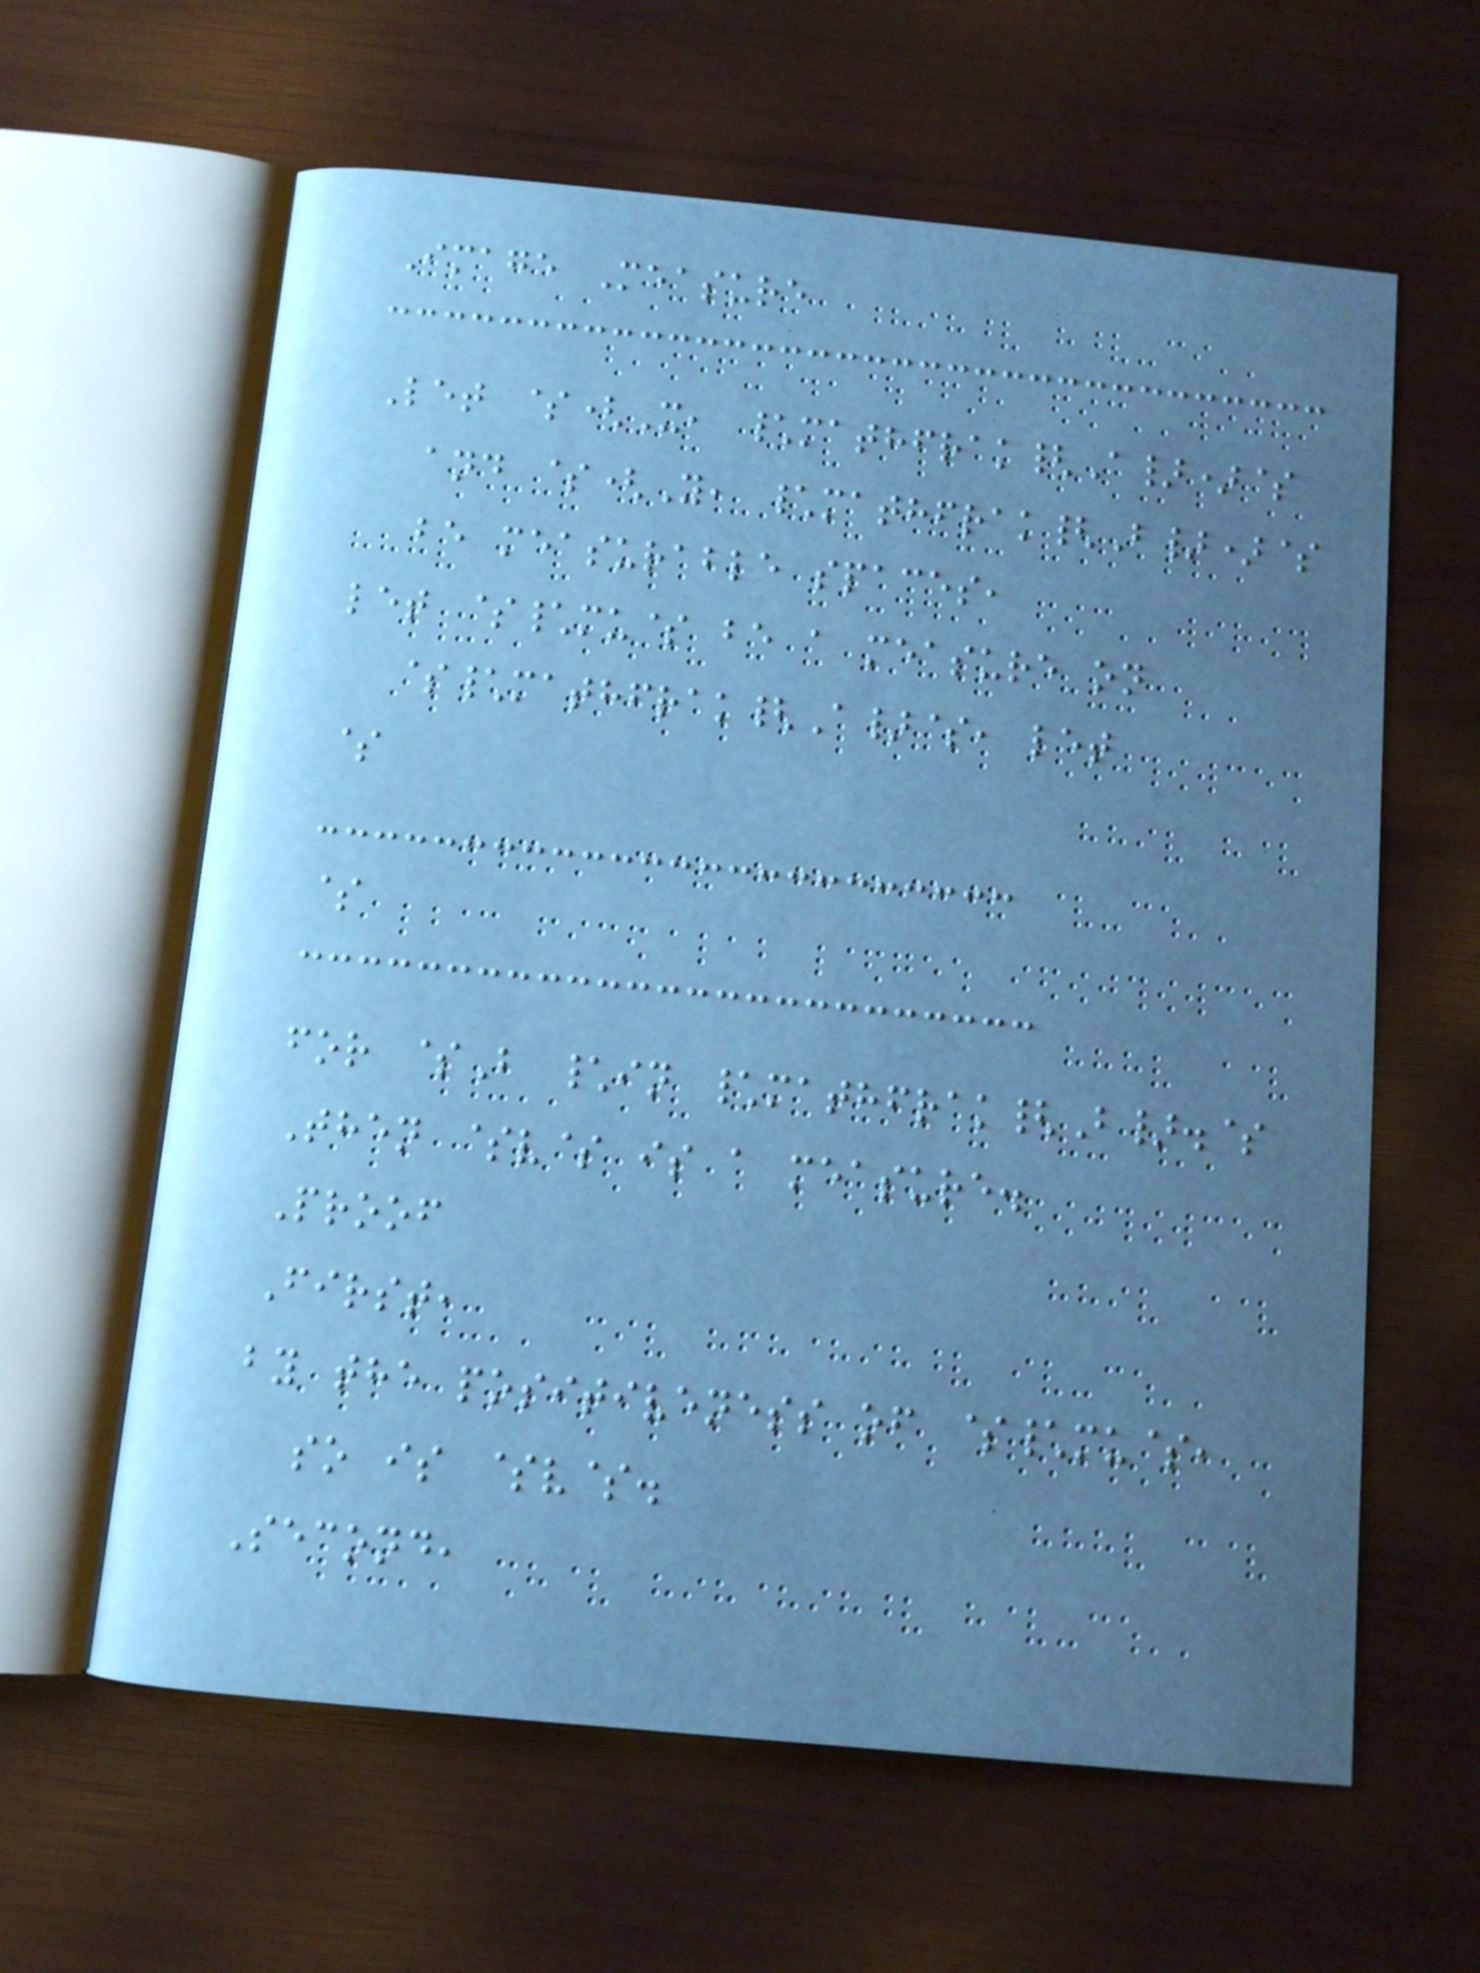Image Measure
Let $(X, \mathfrak{A})$
and $(Y, \mathfrak{B})$
be measurable spaces,
let $\mu$ be a measure on
$\mathfrak{A}$, let
$
$
for $B \in \mathfrak{B}.$
Then $v$ is a measure.
Proof
First,
by the positiveness of $\mu$,
so is $v$.
Second,
